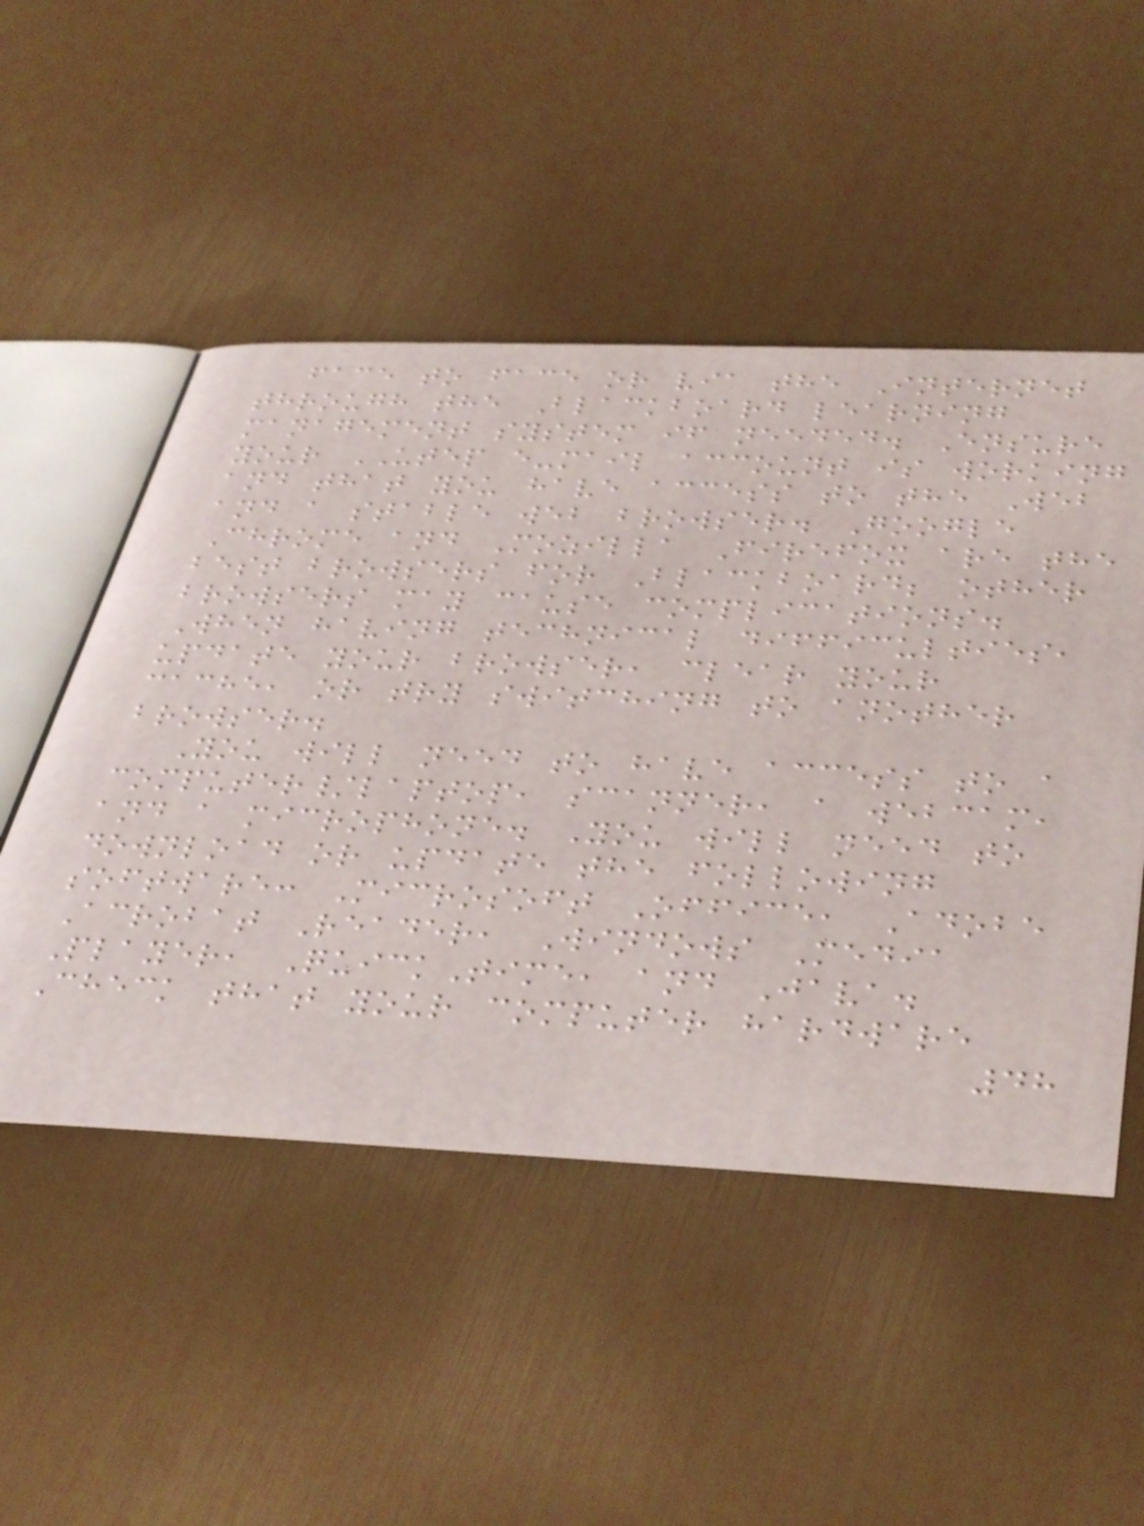face to face or via the Internet
through the Blackboard learning
management system if needed. Ensure
your UTEP e-mail account is working
and that you have access to the Web
and a stable web browser. Google
Chrome and Mozilla Firefox are the
best browsers for Blackboard; other
browsers may cause complications.
When having technical difficulties,
update your browser, clear your
cache, or try switching to another
browser.
You will need to have access to a
computer/laptop, scanner, a webcam,
and a microphone. You will need to
download or update the following
software: Microsoft Office, Adobe
Acrobat Reader, Windows Media
Player, QuickTime, and Java.
Check that your computer hardware
48
